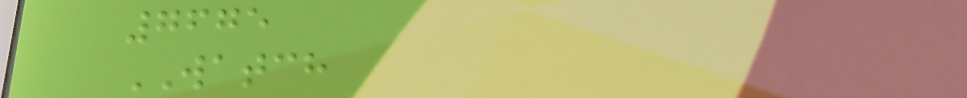7675
WATCH
